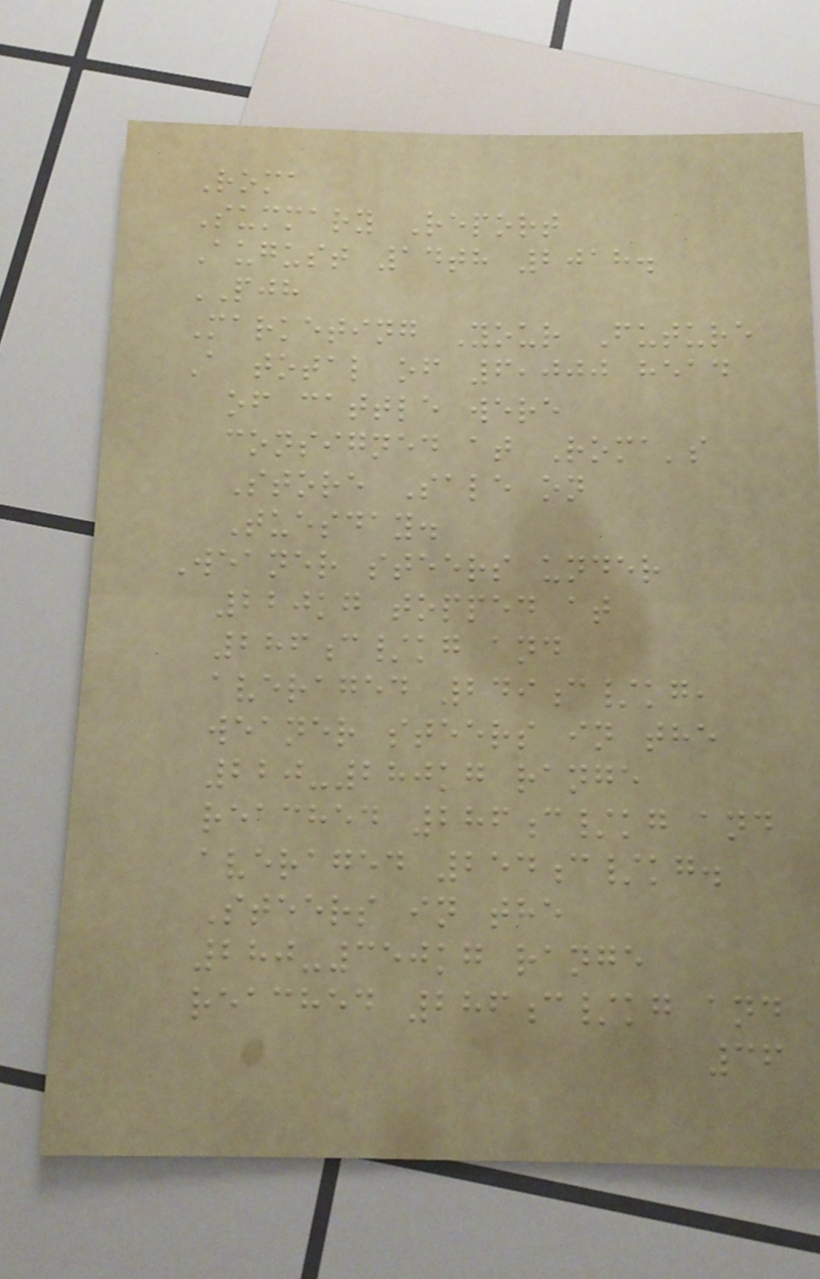Roma
Summary Report
August 14th 2018.
PJH
Marketing Your Future
A total of 6,000 head
of cattle were
consigned at Roma's
Store Sale on
Tuesday.
Weaner steers under
220kg topped at
286c/kg and
averaged 249c/kg,
weaner steers in the
220-280kg range
reached 286c/kg and
averaged 254c/kg.
Steers in the
280-350kg range
reached 286c/kg and
36
